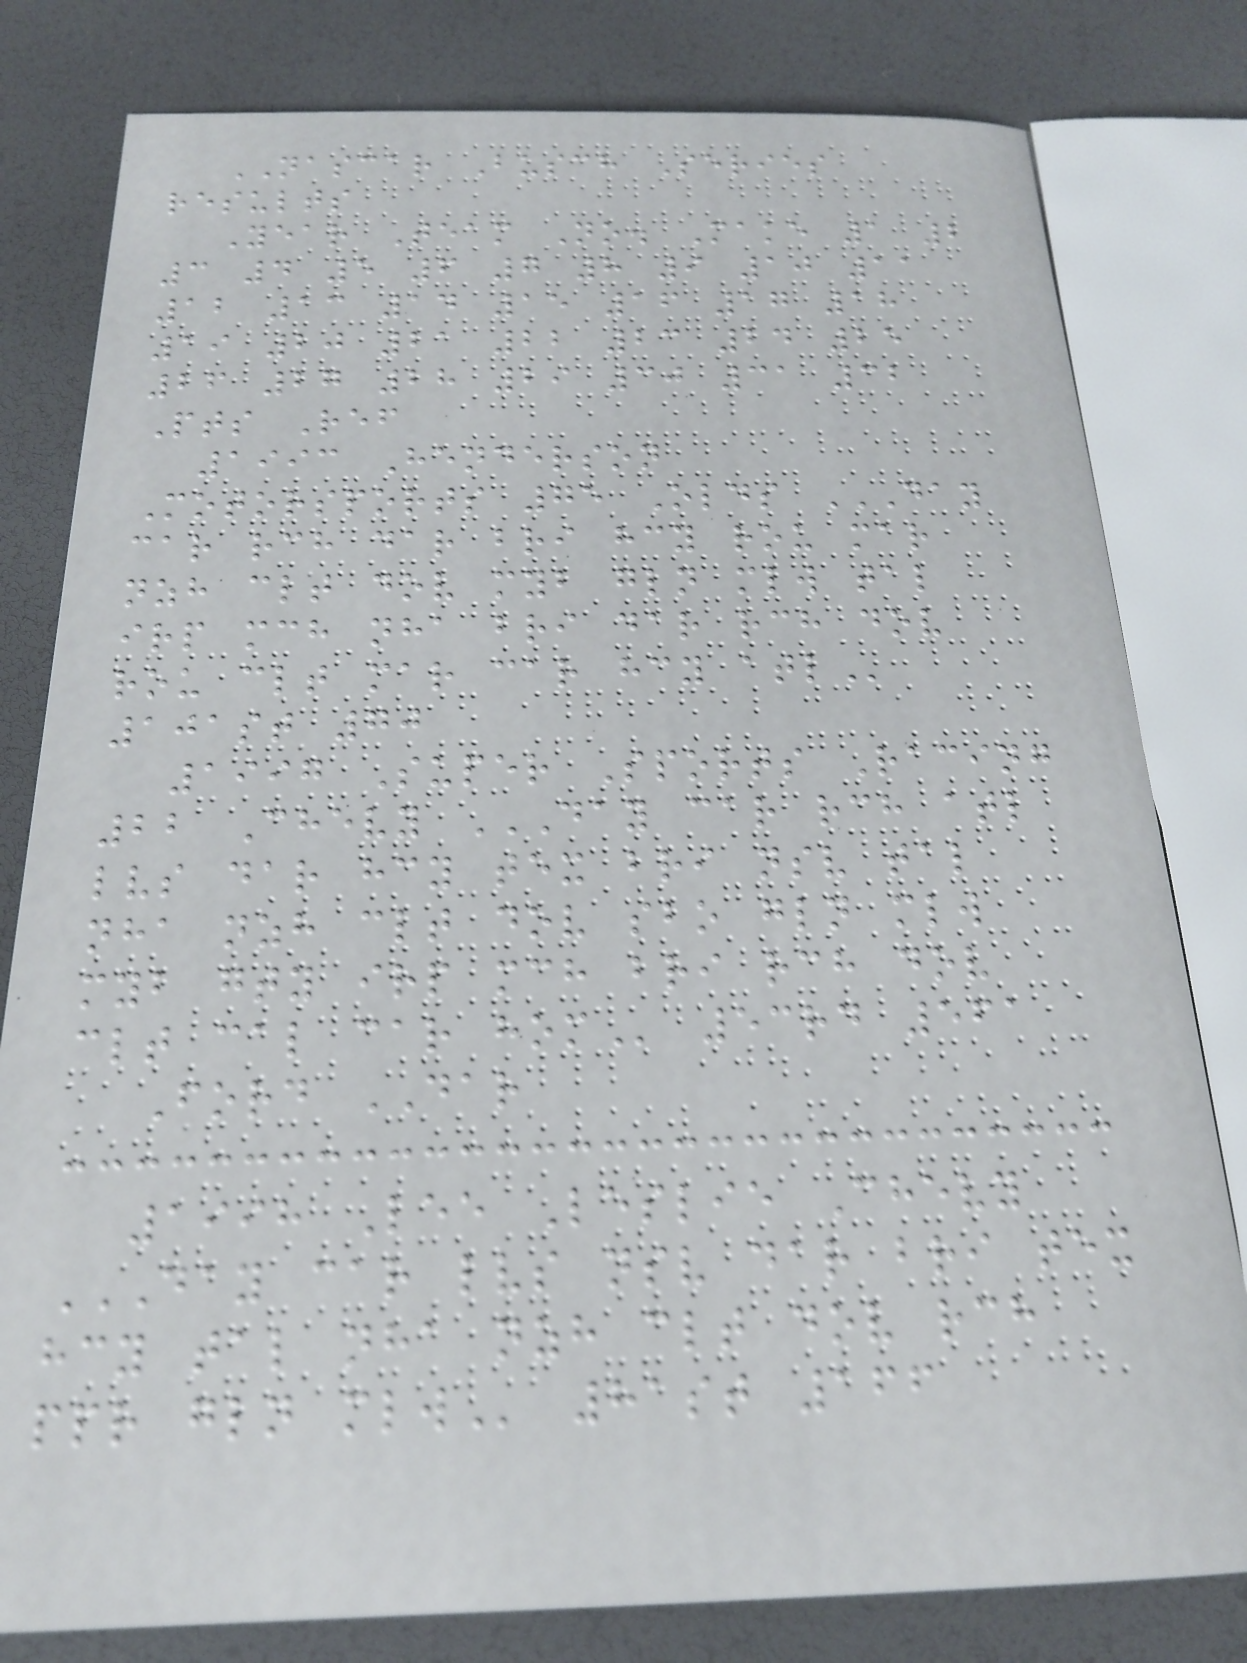NASCAR Busch Series
results
Year Team No. Make 1 2
3 4 5 6 7 8 9 10 11
12 13 14 15 16 17 18
19 20 21 22 23 24 25
26 27 28 29 30 31 32
Pts Ref
1993 Henderson
Motorsports 75 Olds DAY
CAR RCH DAR BRI HCY ROU MAR
NZH CLT DOV MYB GLN MLW TAL
IRP MCH NHA BRI DAR RCH DOV
ROU CLT MAR CAR HCY ATL
101st 70
1997 Super Sports Racing
22 Chevy DAY CAR RCH ATL
LVS DAR HCY TEX BRI NSV TAL
NHA NZH CLT DOV SBO GLN MLW
MYB GTY IRP MCH BRI RCH DOV
CLT CAL CAR HOM 53rd 561
Ford DAR
1998 Lee Leslie Chevy
DAY CAR LVS NSV DAR BRI TEX
HCY TAL NHA NZH CLT DOV RCH
PPR GLN MLW 81st 166
